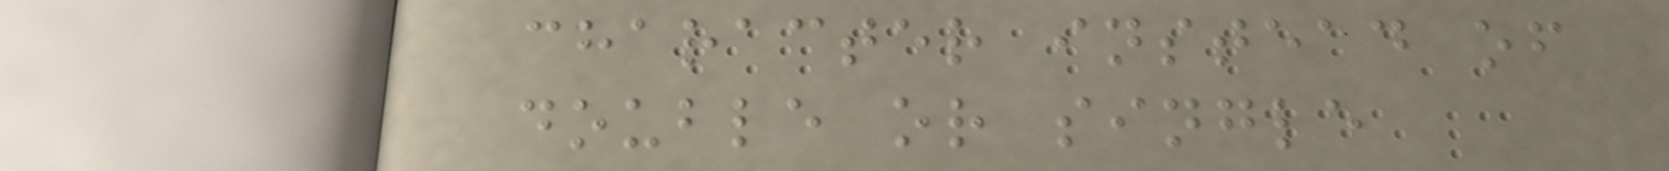character instead of
double or single
